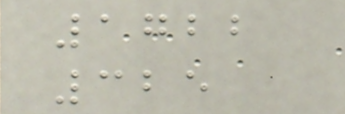1722
325
